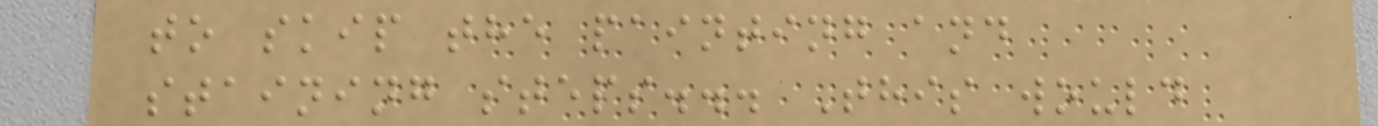to skip the painting and
staining steps... This would
